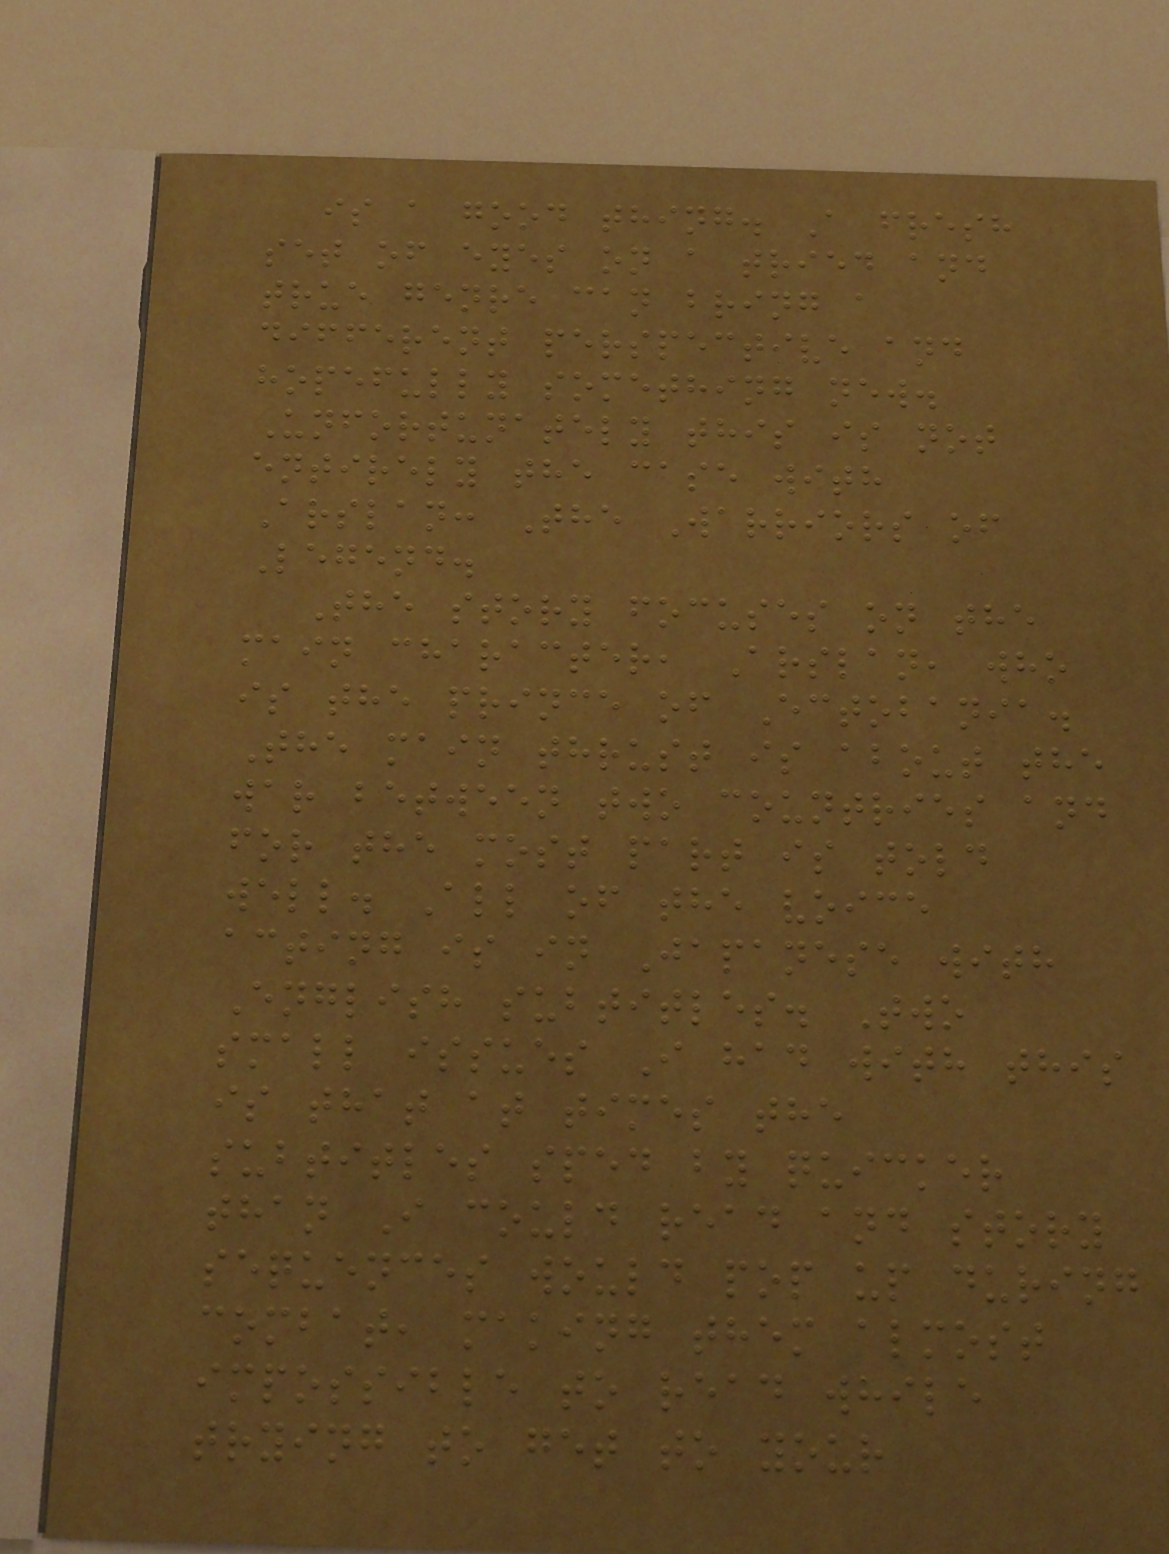is a good thing. A fresh
set of eyes on a tried and
true genre can bring a
different perspective and
hopefully something new.
Unfortunately this is not
entirely the case with
Arslan: The Warriors of
Legend.
The story focuses on the
main character, Arslan, who
is the prince of Ectobania.
The main thrust is about the
war between two countries and
for the most part is told
well. All of the voice
acting is in Japanese with
English subtitles. Two
small issues I had with this
is that at times the
subtitles sped by quicker
than I could read and story
sequences would pop up during
combat, making them almost
impossible to read while
trying to get to your
